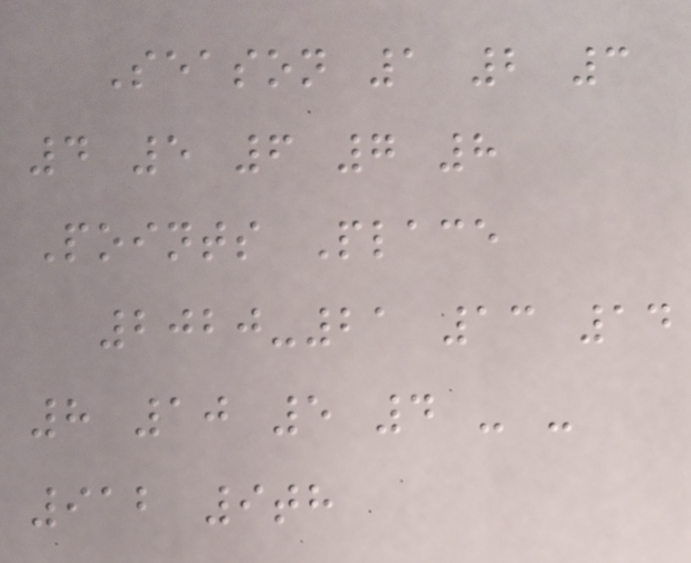Season 1 2 3
4 5 6 7 8
Points Place
2020-21 13 14
8 10 5 4 - -
912 9th
